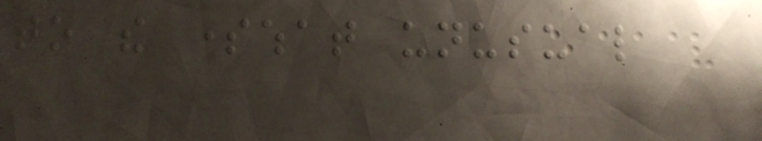to the somewhat unusual
